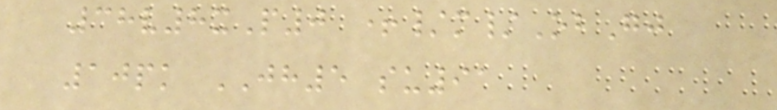38v8xP0 +/m/ObGj
10pk JH5 su91
